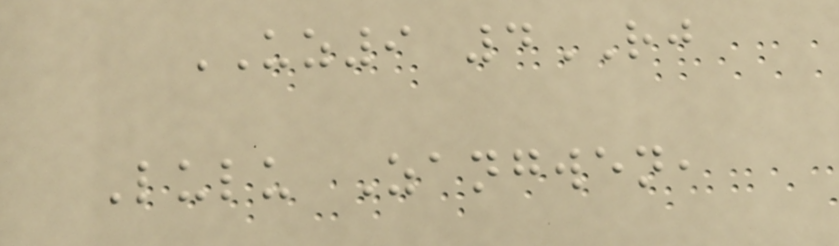UZ9 4RJ
Lulu Zangwen,
